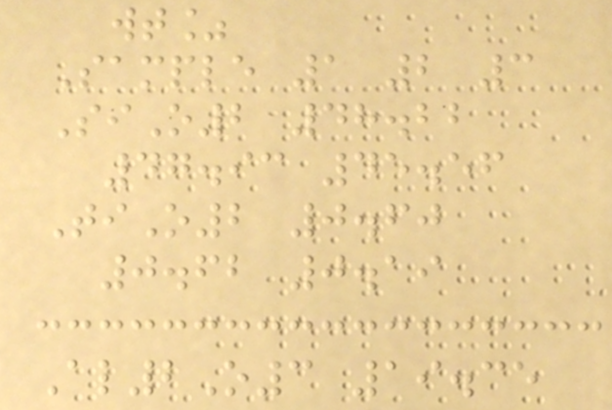wt%
Sample 1 2 3
SiO2 48.22
47.93 45.56
TiO2 0.60
0.62 0.19
Al2O3 19.35
